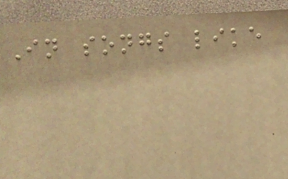In songs like
